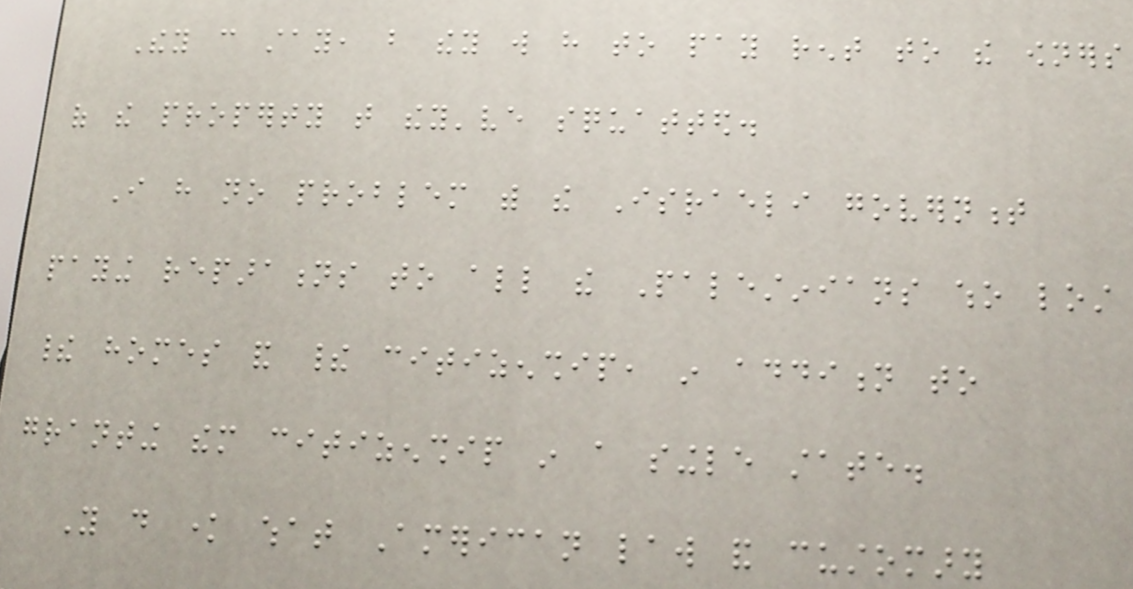They can stay, but they will have to pay rent to the owners
of the property that they've squatted.
I have no problem with the Israeli government
paying reparations to all the Palestinians who lost
their homes and their citizenship, in addition to
granting them citizenship in a single state.
You do know what American law and customary
